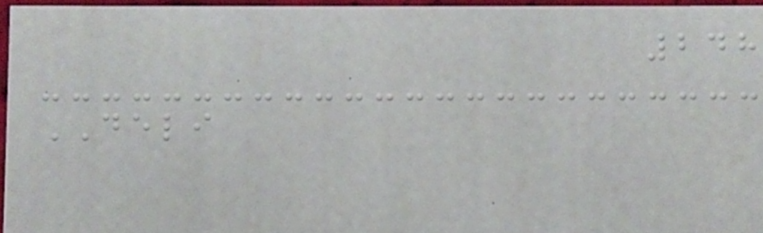248
DELI
